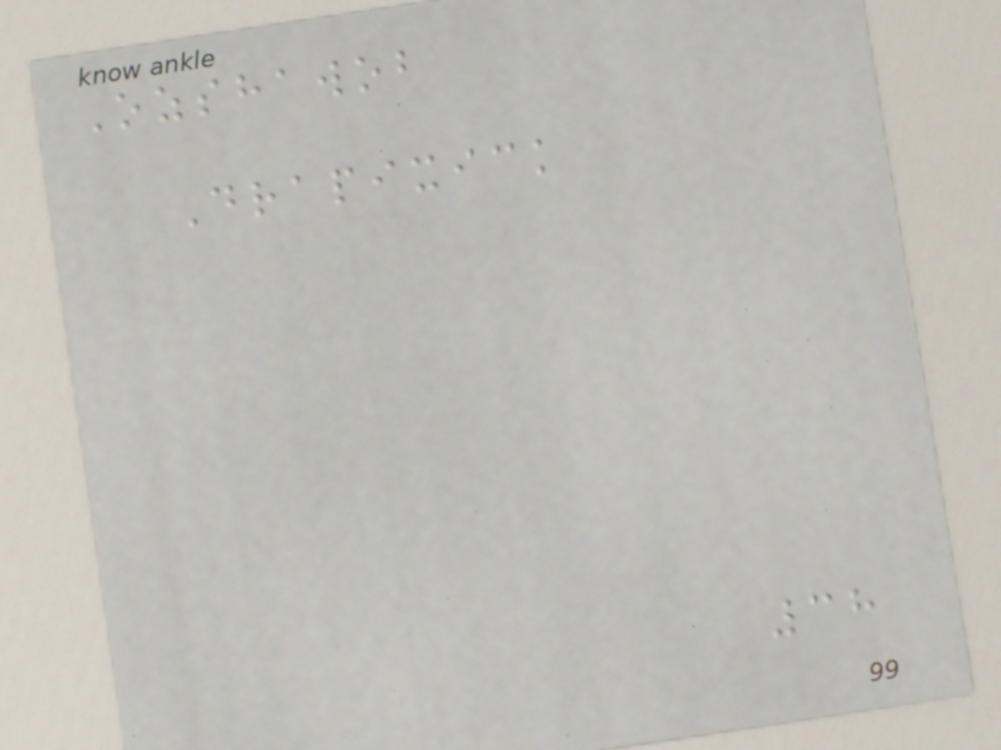Ozshawob
Drapixick
38
